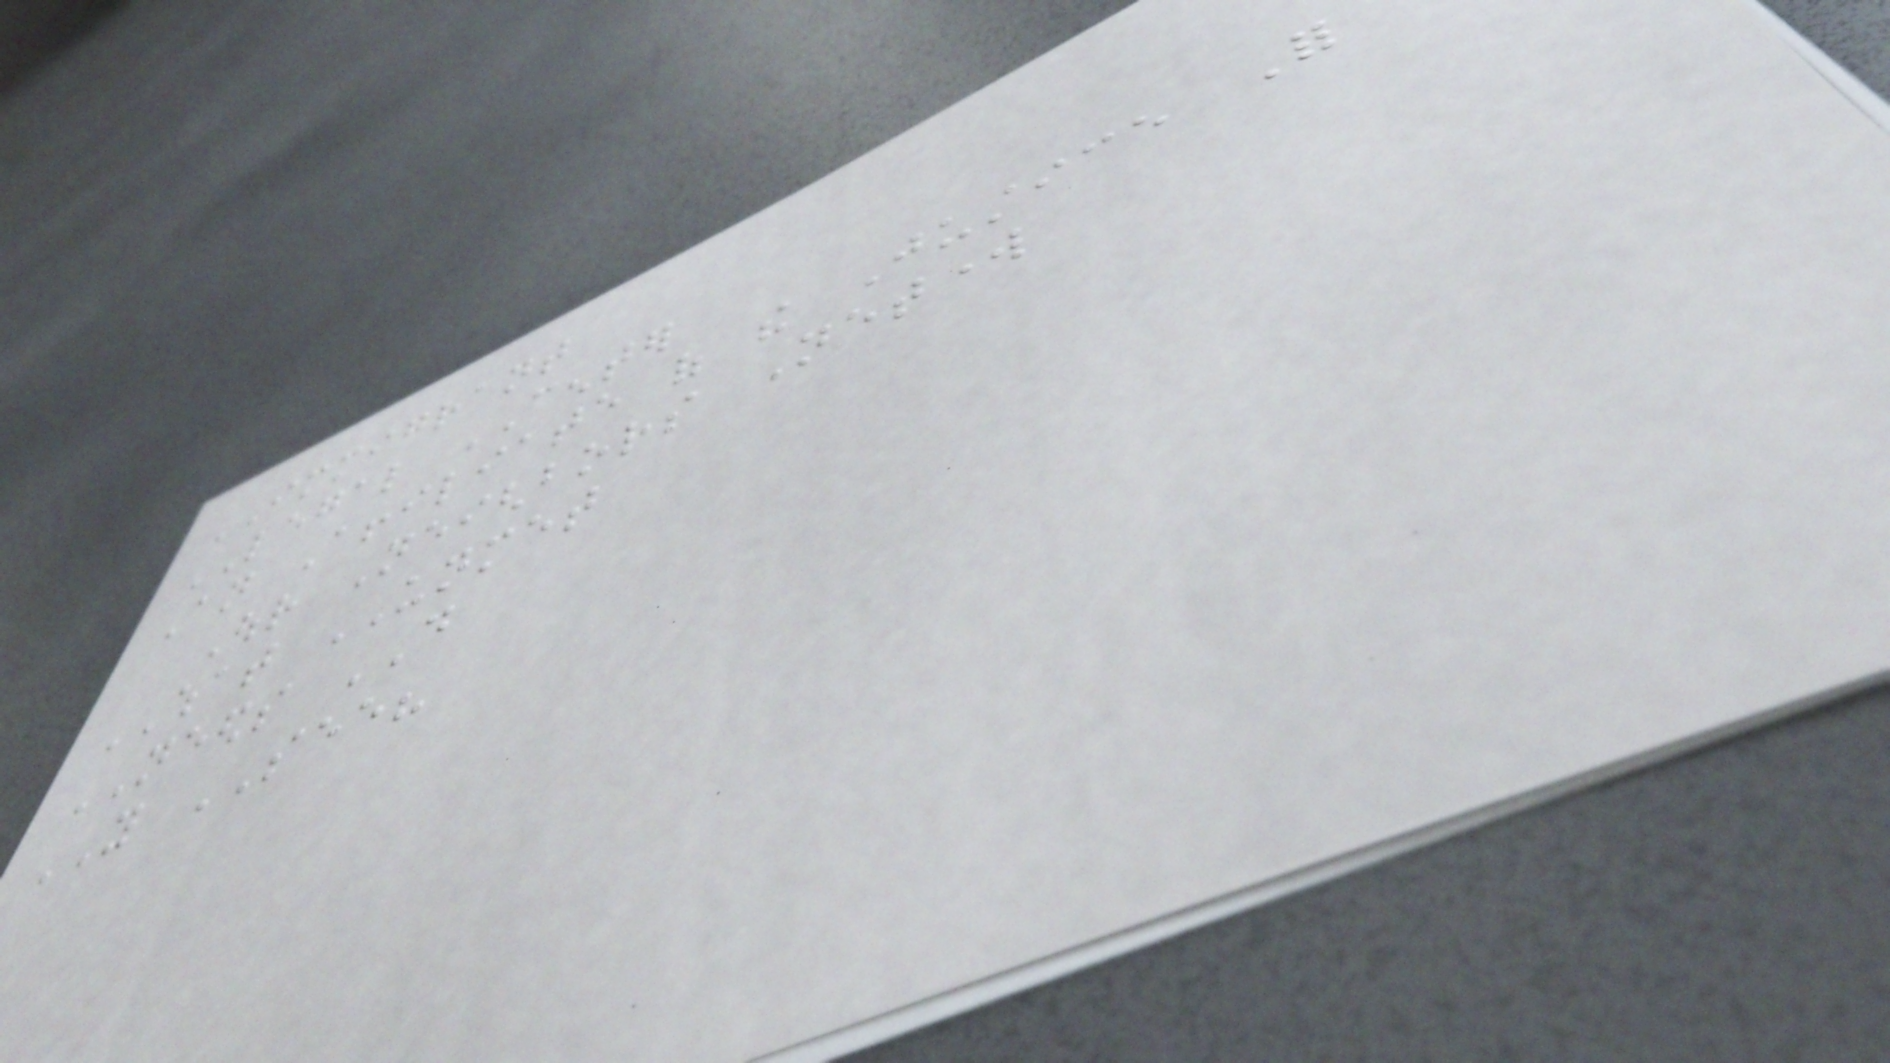IMMIGRANT
LEGAL CENTER
An Affiliate of the Justice For
Our Neighbors Network
WHAT UNMET
NEEDS DO
YOU SEE?
